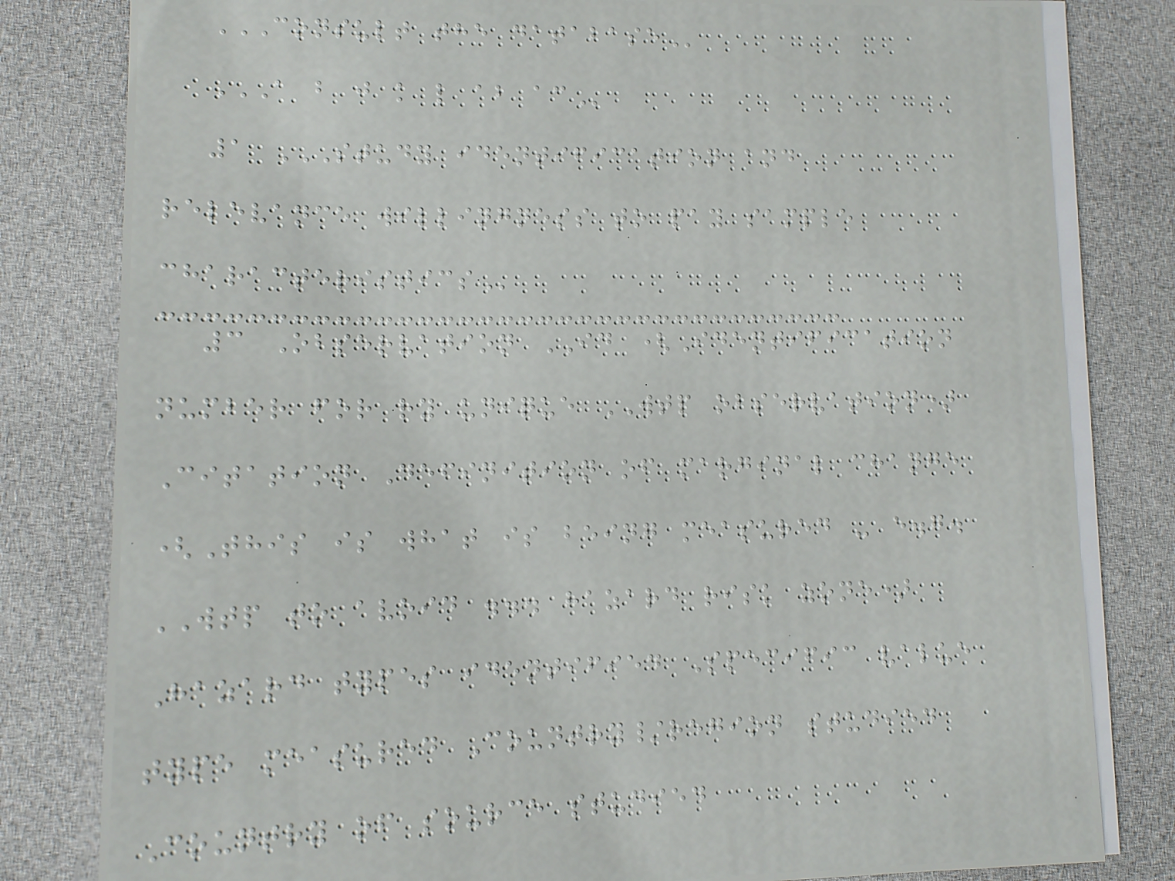CONSULT THE DATABASE
A B J K L AB AC
1 STUDY IDENTIFICATION AND
RELEVANCE WILLINGNESS TO PAY SAMPLE
CHARACTERISTICS
3 Observation ID (Identification
number for ry unique WTP observation)
Citation Definition of marginal change
(This is what is being measured - e.g.
WTP to avoid ... hazard risk zone)
Hazard types identified Specific value
type measured Country/region studied
Country of source studied
